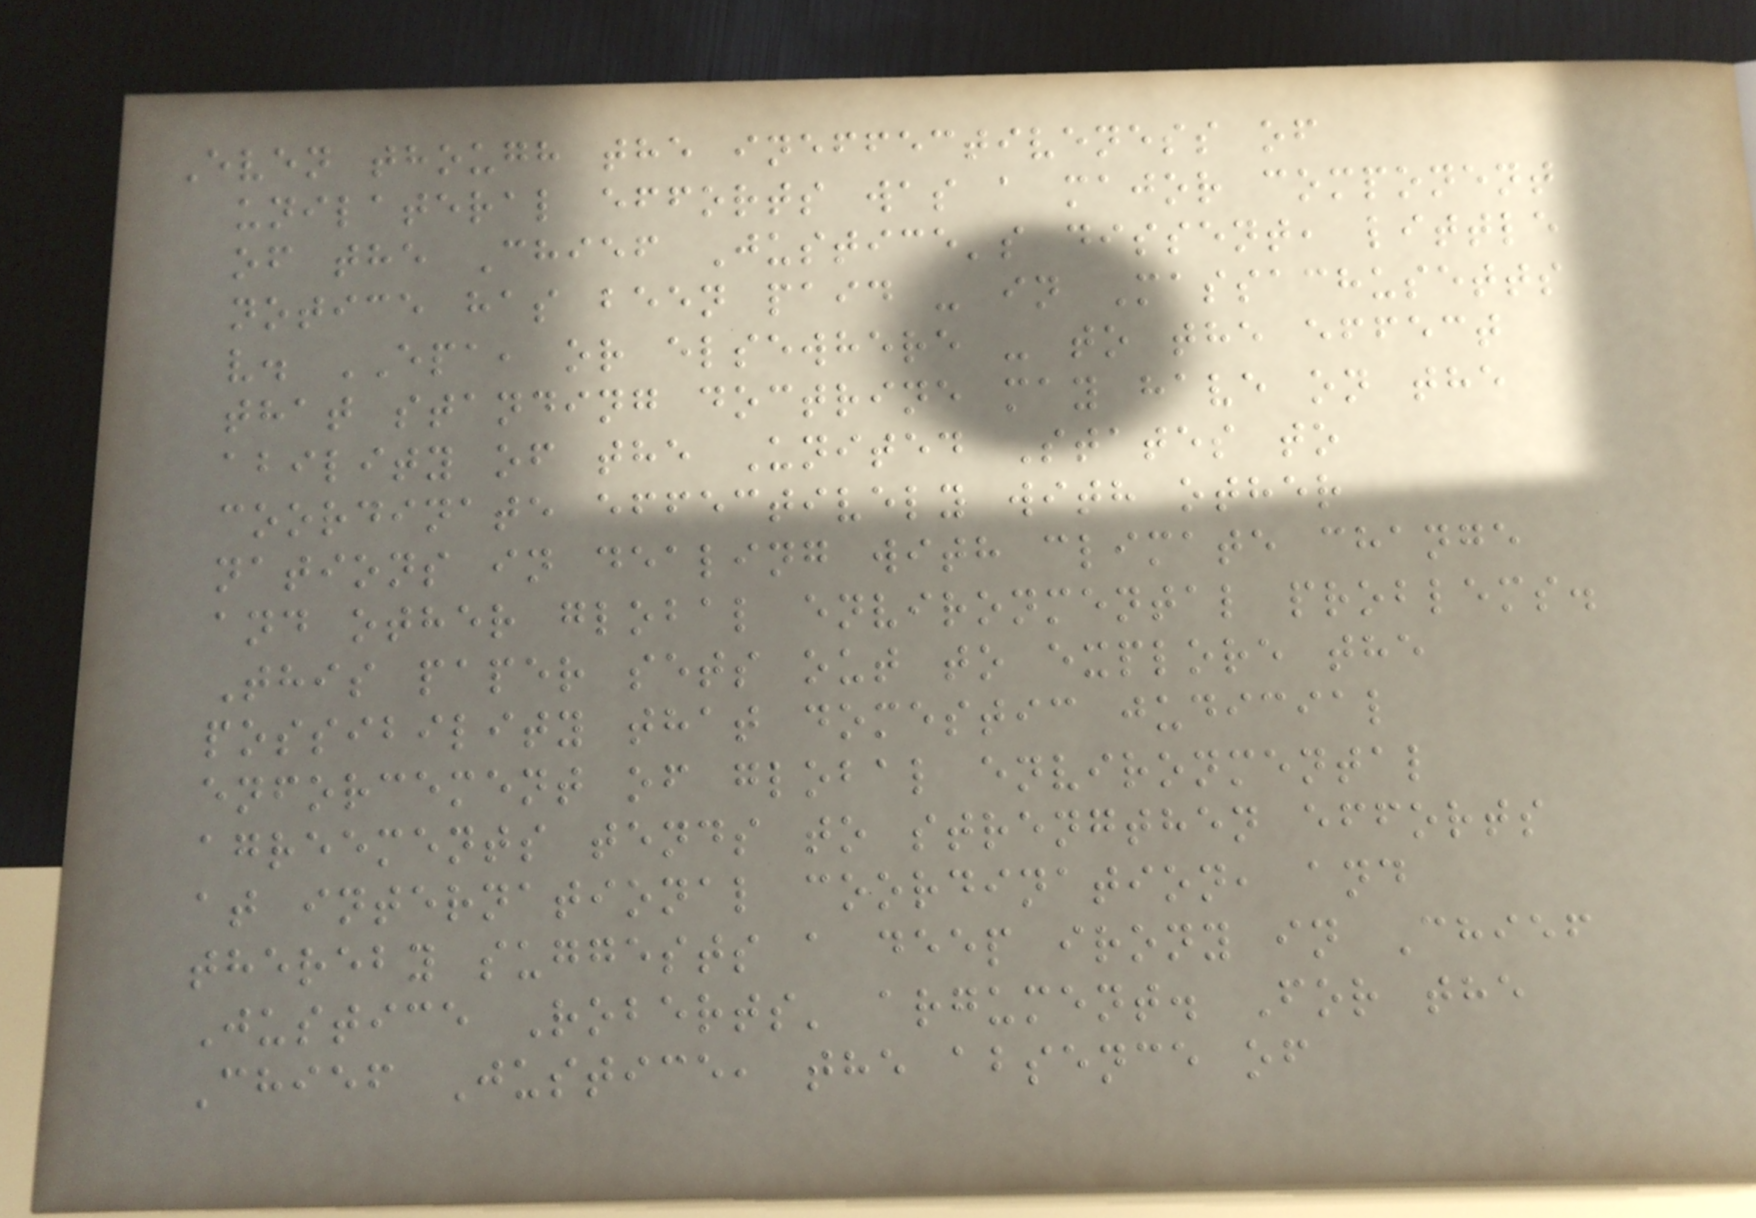Even though the ineffectiveness of
unilateral efforts was a major component
of the Chief Justice's dissent, little
notice has been paid - in Massachusetts
v. EPA, or elsewhere - to the effect
that standing doctrine may have on the
ability of the United States to
coordinate effectively with other
nations in dealing with climate change
and other global environmental problems.
This paper sets out to explore the
possibility that domestic judicial
enforcement of global environmental
agreements tends to strengthen efforts
at international coordination, and
thereby suggests a deep irony in Chief
Justice Roberts' argument. For the
Chief Justice, the absence of
